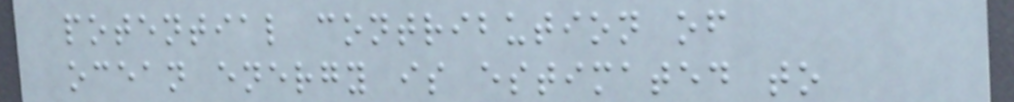potential contribution of
ocean energy is estimated to
